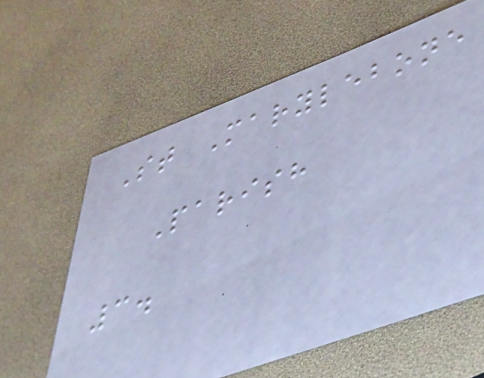St Marylebone
Parish
3.
